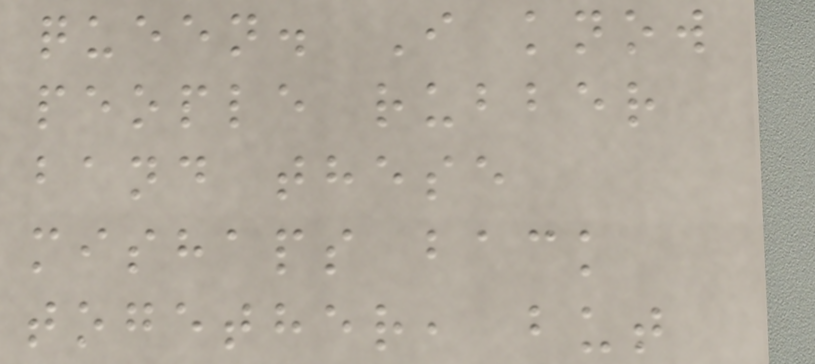queen. I know
people rubber
band these
mishaps back
together, but
